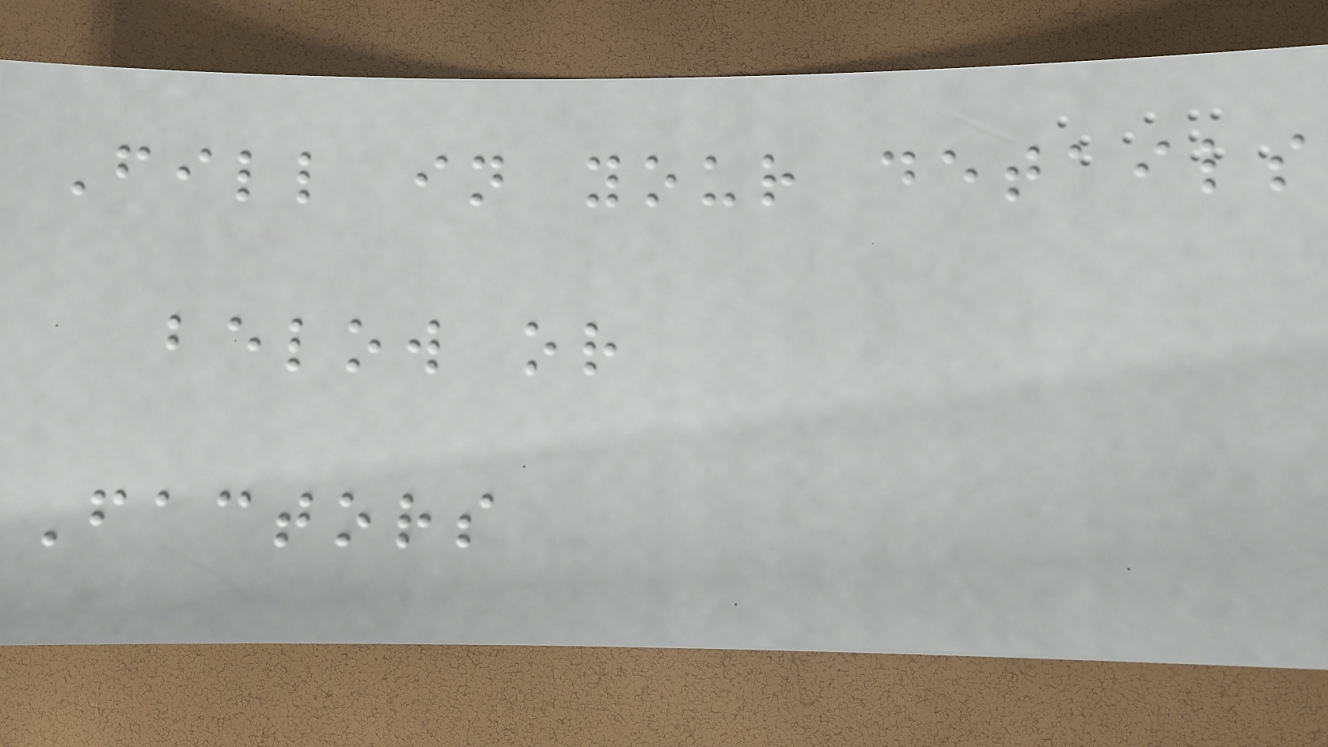Fill in your details
below or
Factors
